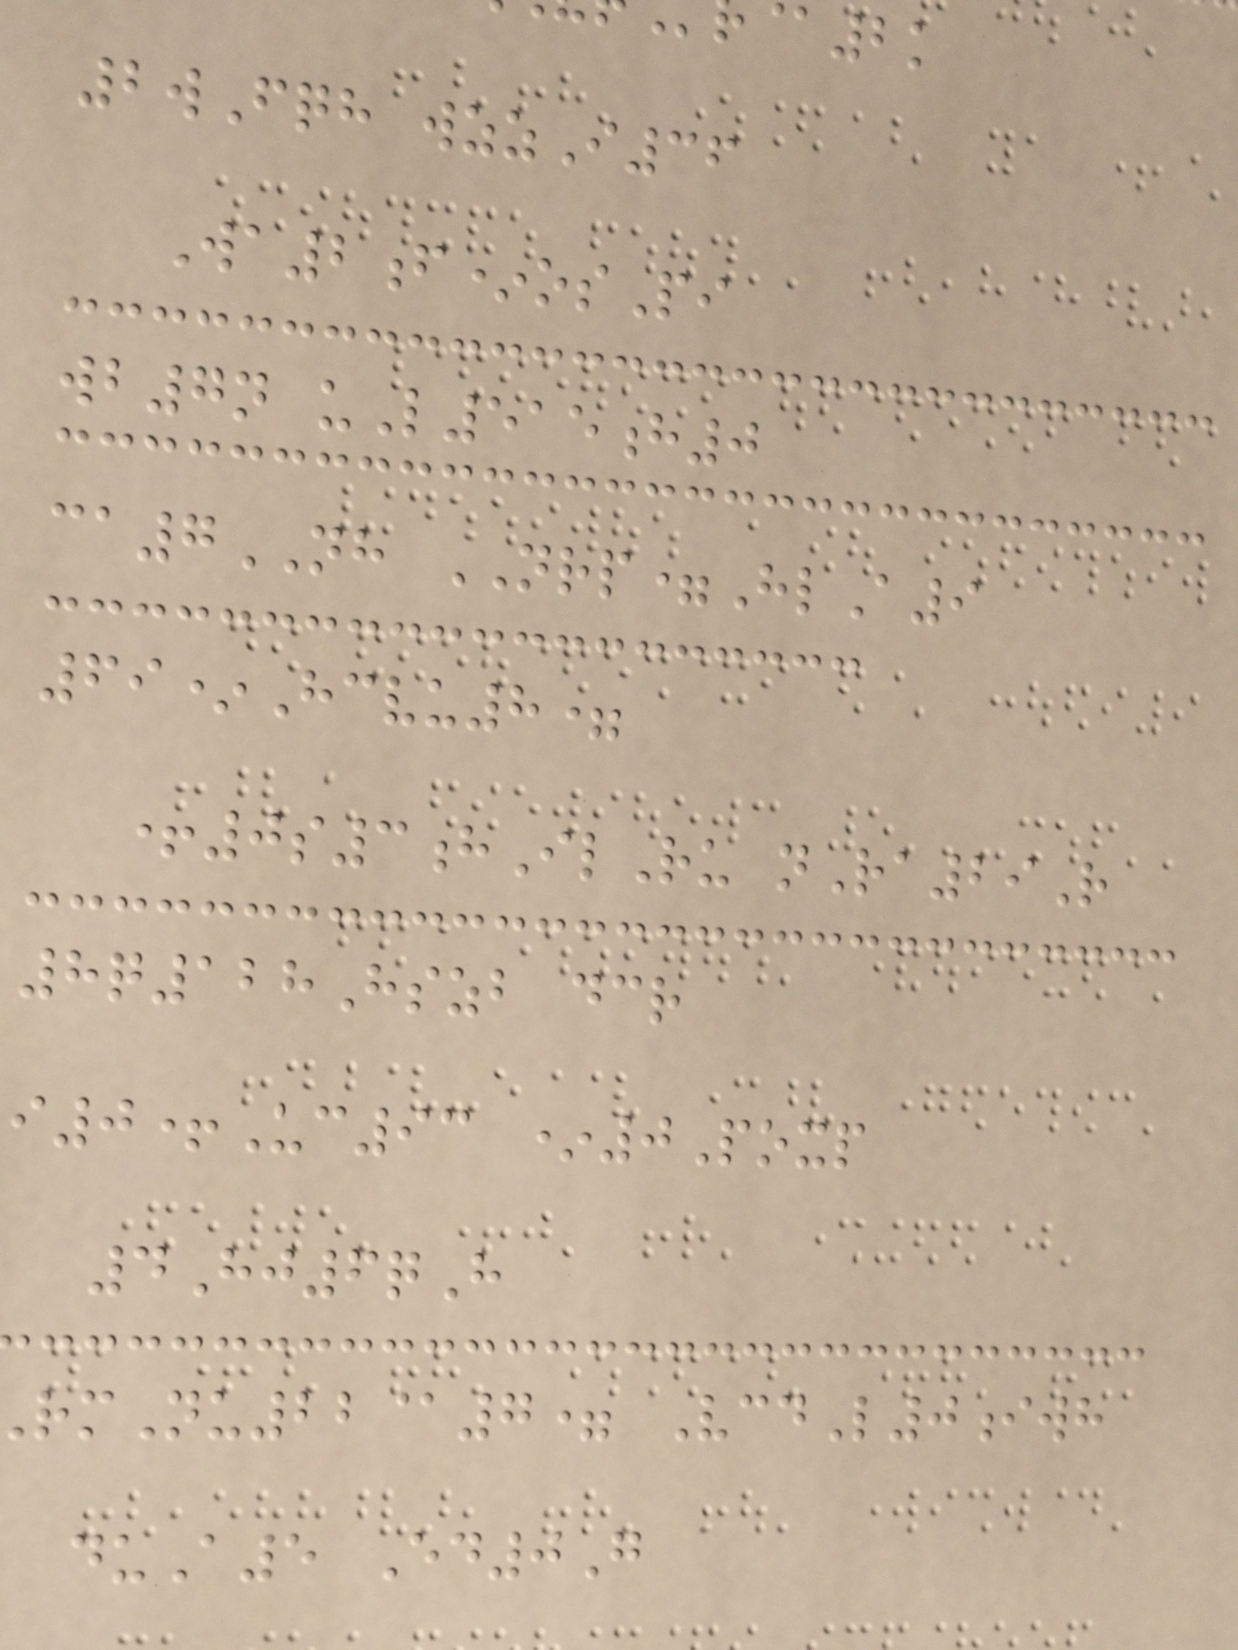2wFqh wzzI36
Wa2f*osPi
wb7n uL515h0
ca7NH NRP=HlA9
69*Hcvu8=
+0s3hIlRu nRa29R
8q128Hszb dcr
i0+Uc93 *0Poxp
4Hj6qH
mNu22@7= VcdL0iwh
duA5 Ed0G
